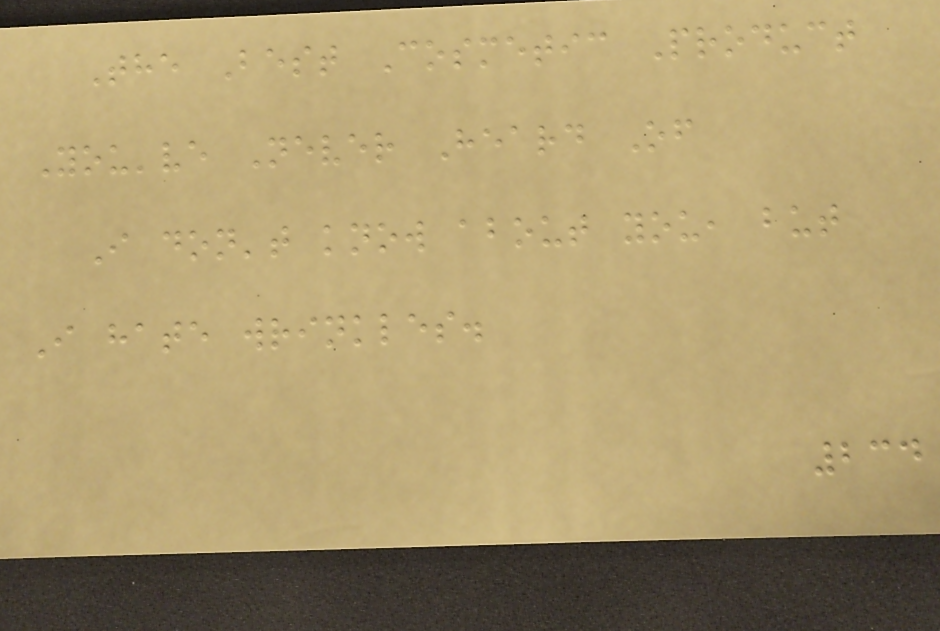The Best Cosmetic Product
You've Never Heard Of
I don't know about you, but
I hate wrinkles.
234
